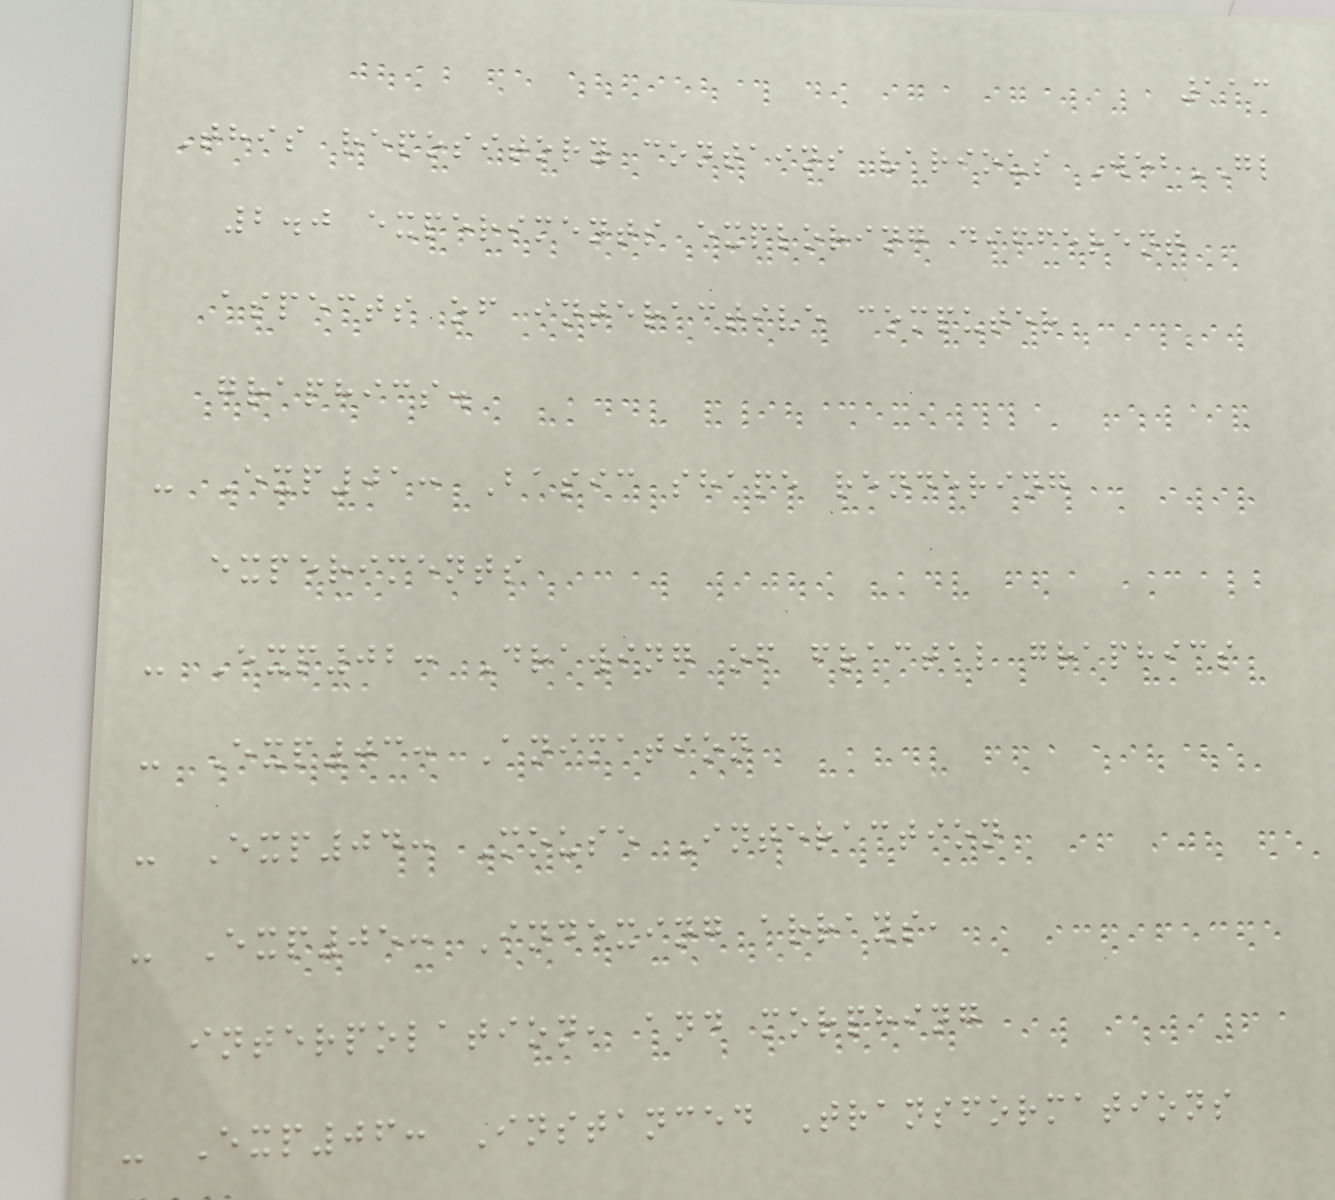113
This repository contains various WebGL
2.0 experiments exploring different
aspects of interactive computer
graphics.
- Exp01: Basic shape rendering
experiments
- Exp02: Drawing of fractal graphics
- Exp03: Animation
- Exp04: Mouse Interaction
- Exp05: Indexing arrays,
interpolation, and morphing
- Exp06: Instanced Transformations
